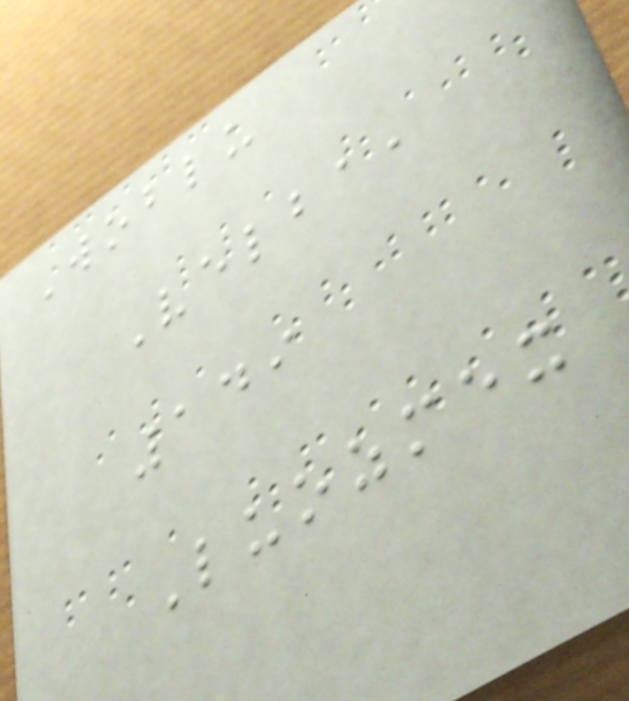Woblu
Velba,
149
Luozmex
